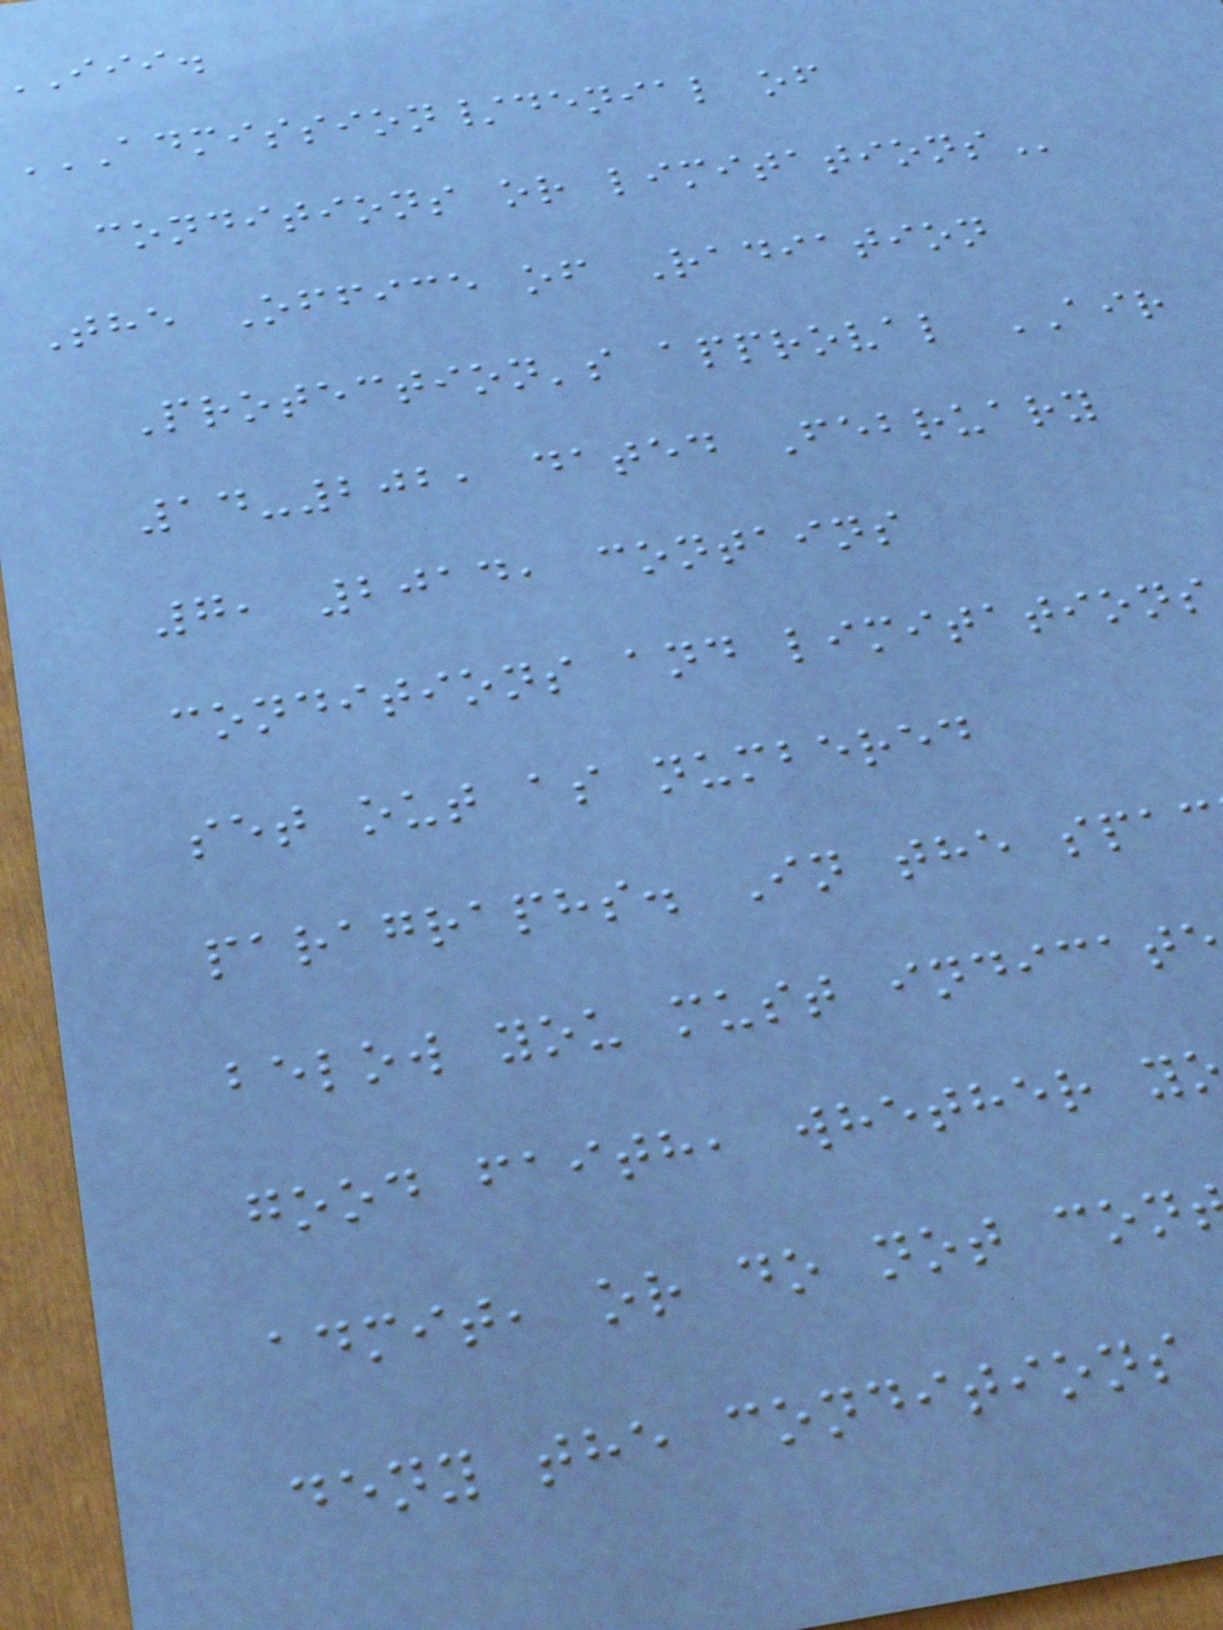iii.
ADMISSION/DENIAL OF
conditions or
The Office of Radiation
Protection's approval AIR
14-202, dated February
7, 2014, contains
conditions and limitations
set out as numbered
paragraphs. In the spac
below you must indicate
good faith, whether y
admit, or do not con
deny the conditions
